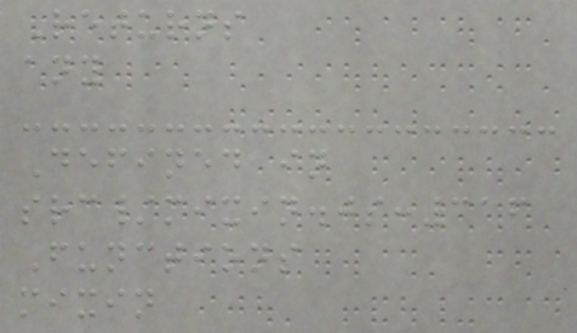Returns
any
Defined in
src/mixin.js:316
Functions
mixin
